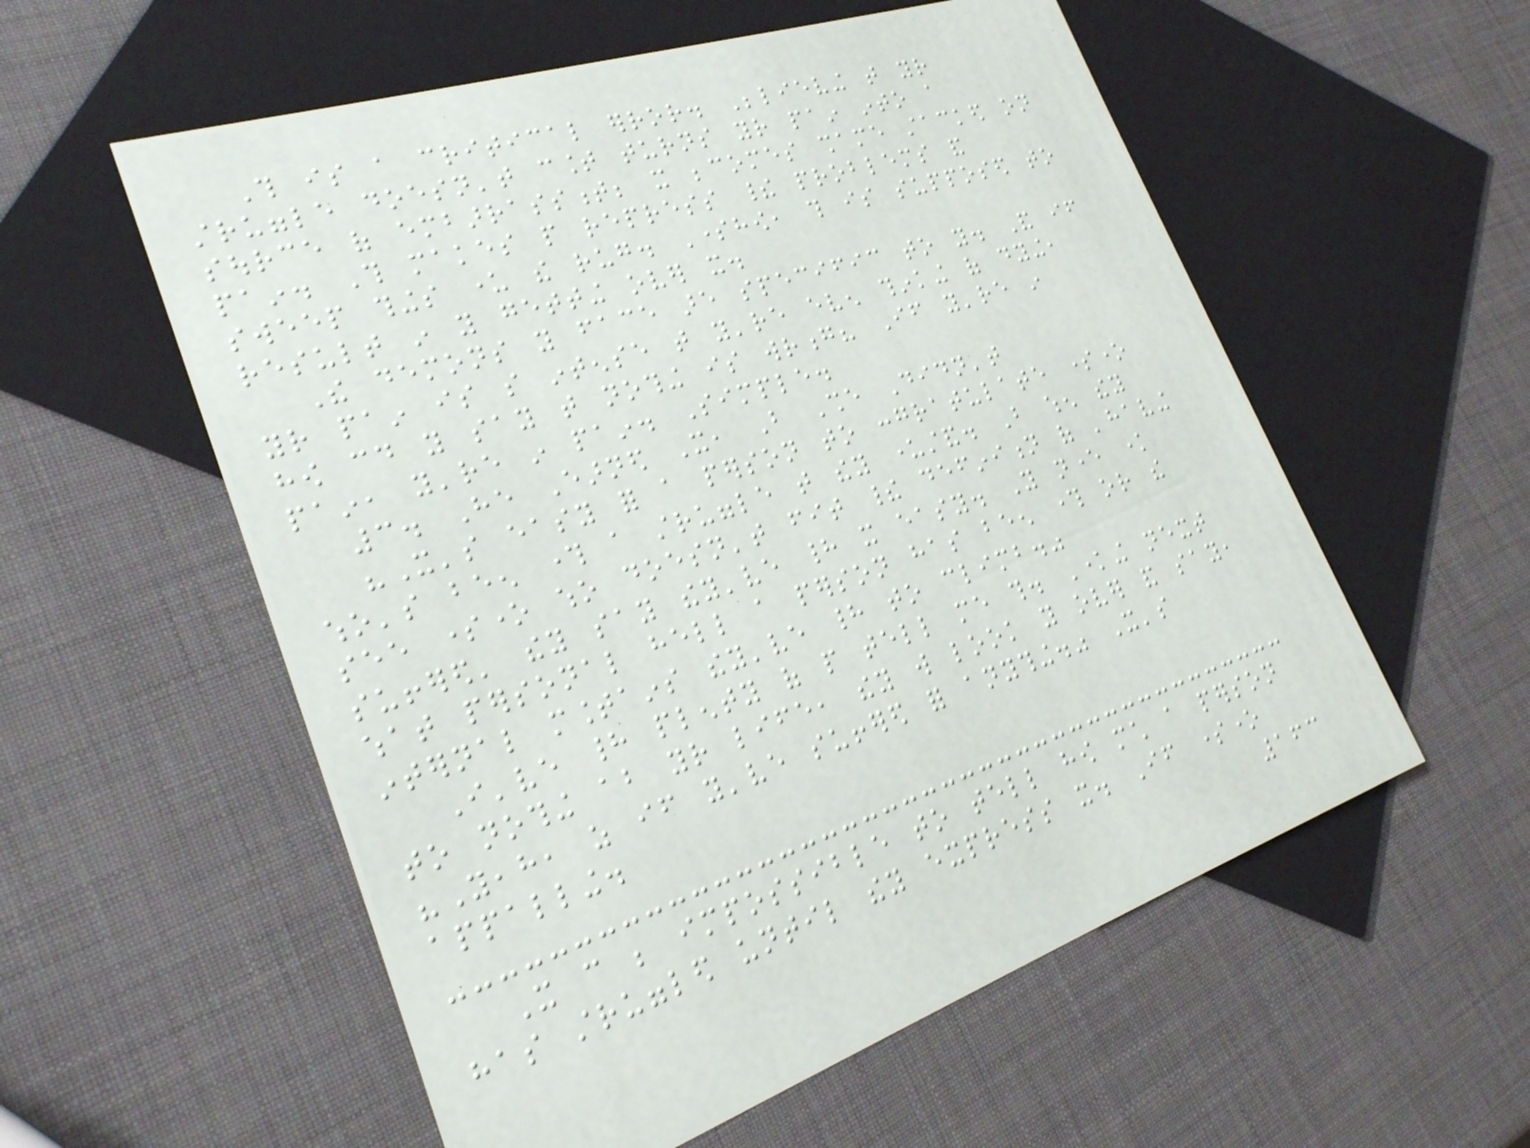This is a critical error. Believing that your
struggle doesn't count turns your pain into a
source of embarrassment; it becomes shame stacked on
pain. This makes people repress their problems and
sweep things under the rug. Somehow, this is supposed to
result in you getting over it.
The demons you face are specific to you. And if
your pain is so intense that you're even thinking of dying,
how could you say that nothing is wrong? If you're in
pain, you're in pain. Simple.
3. He Earned It, But She Didn't
"It's easy for a person to congratulate someone
who's been through a struggle that they understand. But when they
see someone who doesn't fit their definition of 'having
suffered' they say they've had it easy. You never know
what personal hell a person has been through or the
internal mountains they've had to climb."
I've had plenty of people tell me this. Knowing next
to nothing about your life, they will look you over and say,
"Yeah, as if you've suffered for anything." It's
appalling.
It can be impossible to tell how much a person
has struggled until they express it. If someone
163
